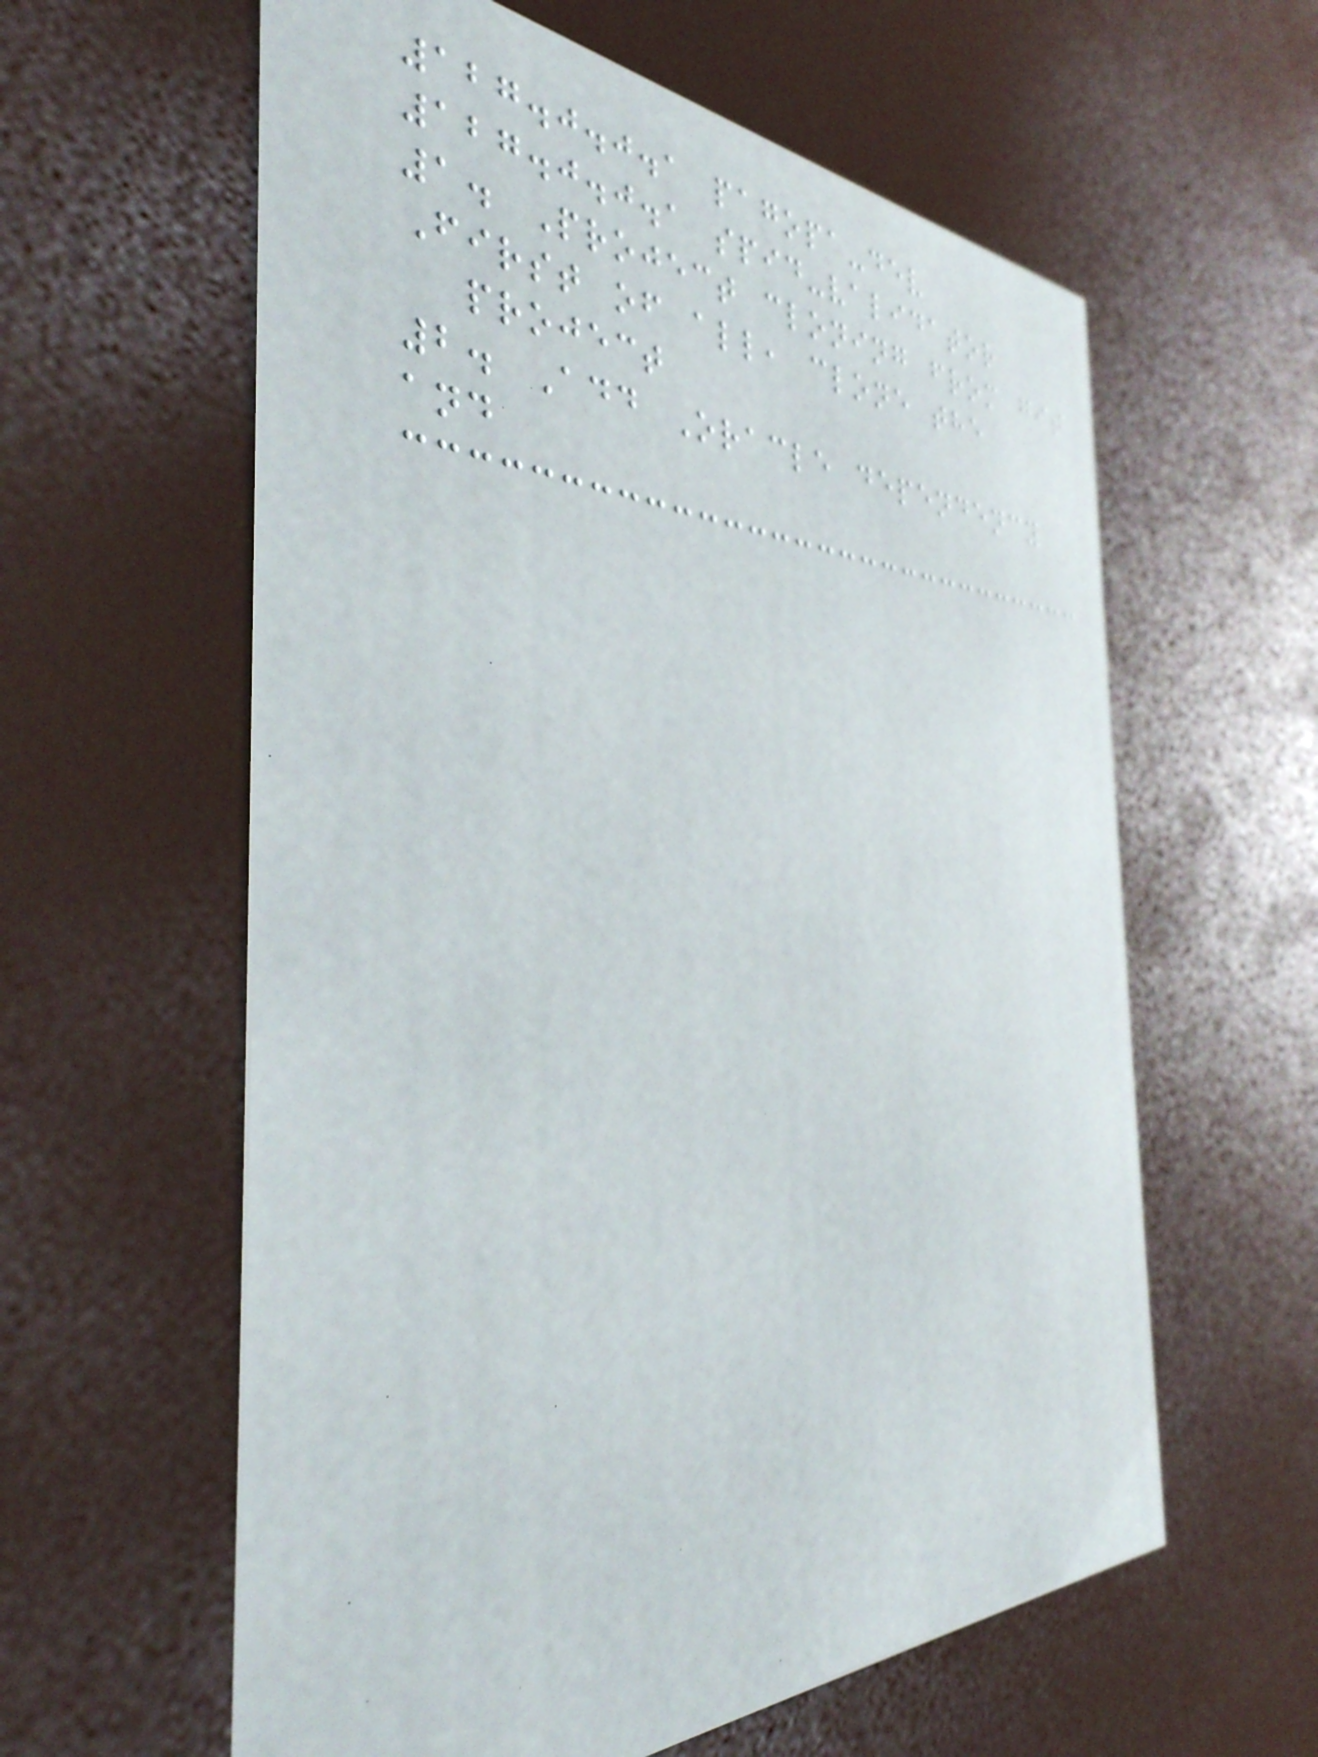127.0.0.1 pagopa-dev
127.0.0.1 spid-validator
1. Project cloning from git
First of all, clone the
project
2. Add Oracle dependency
and
